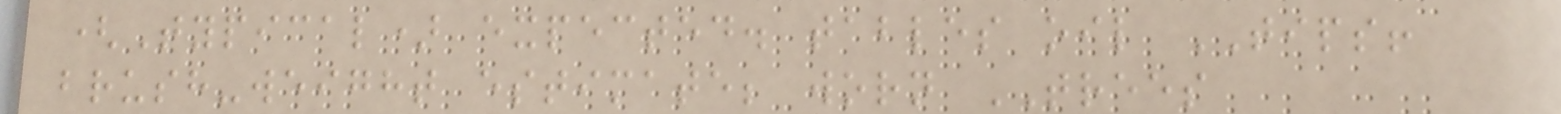(Typical) expected. tables oil TIPS!
brush-weight estimate; worn TREES
